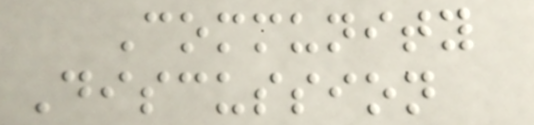Community
Discussion
